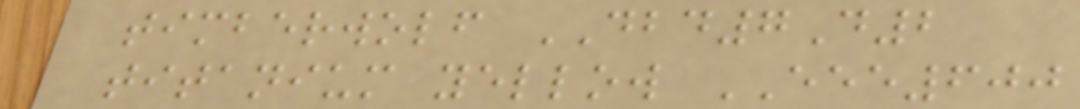timberwolf DBD7D2
titanium yellow EEE600
